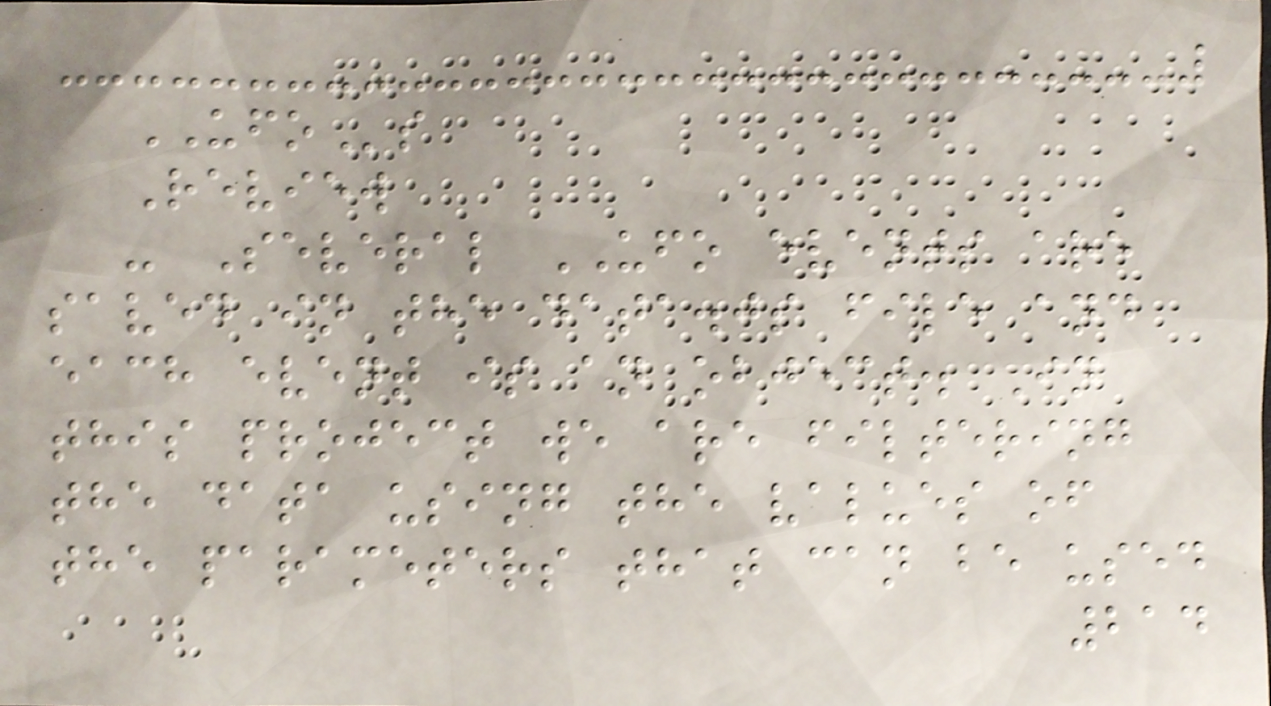UFOs
Review
- Several UFO events are
saved in the data.js file and
each event is an object. In
this project we are filtering
the data using the values of
the parameters that can be used
214
